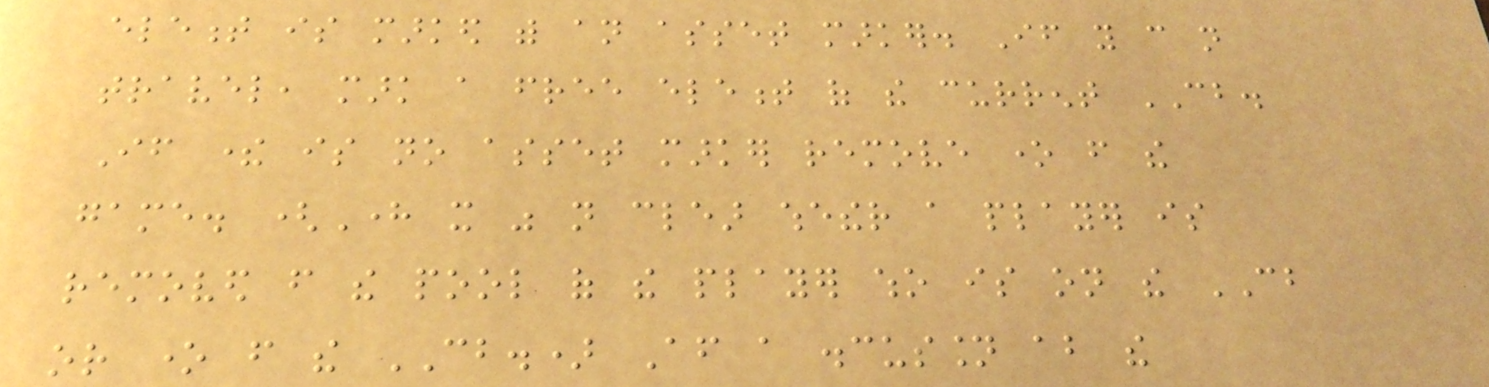element is marked with an asset marker. If you can not
travel, mark a free element of the current CB.
If there is no asset marker remove one from the
game. (Here it was not clear whether a player is
removed from the pool of the player who is on the CB
or one from the CB.) After a discussion about the
